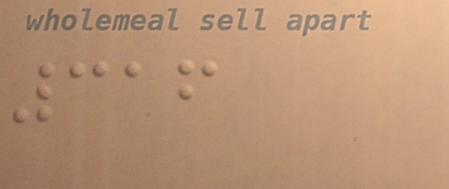316
